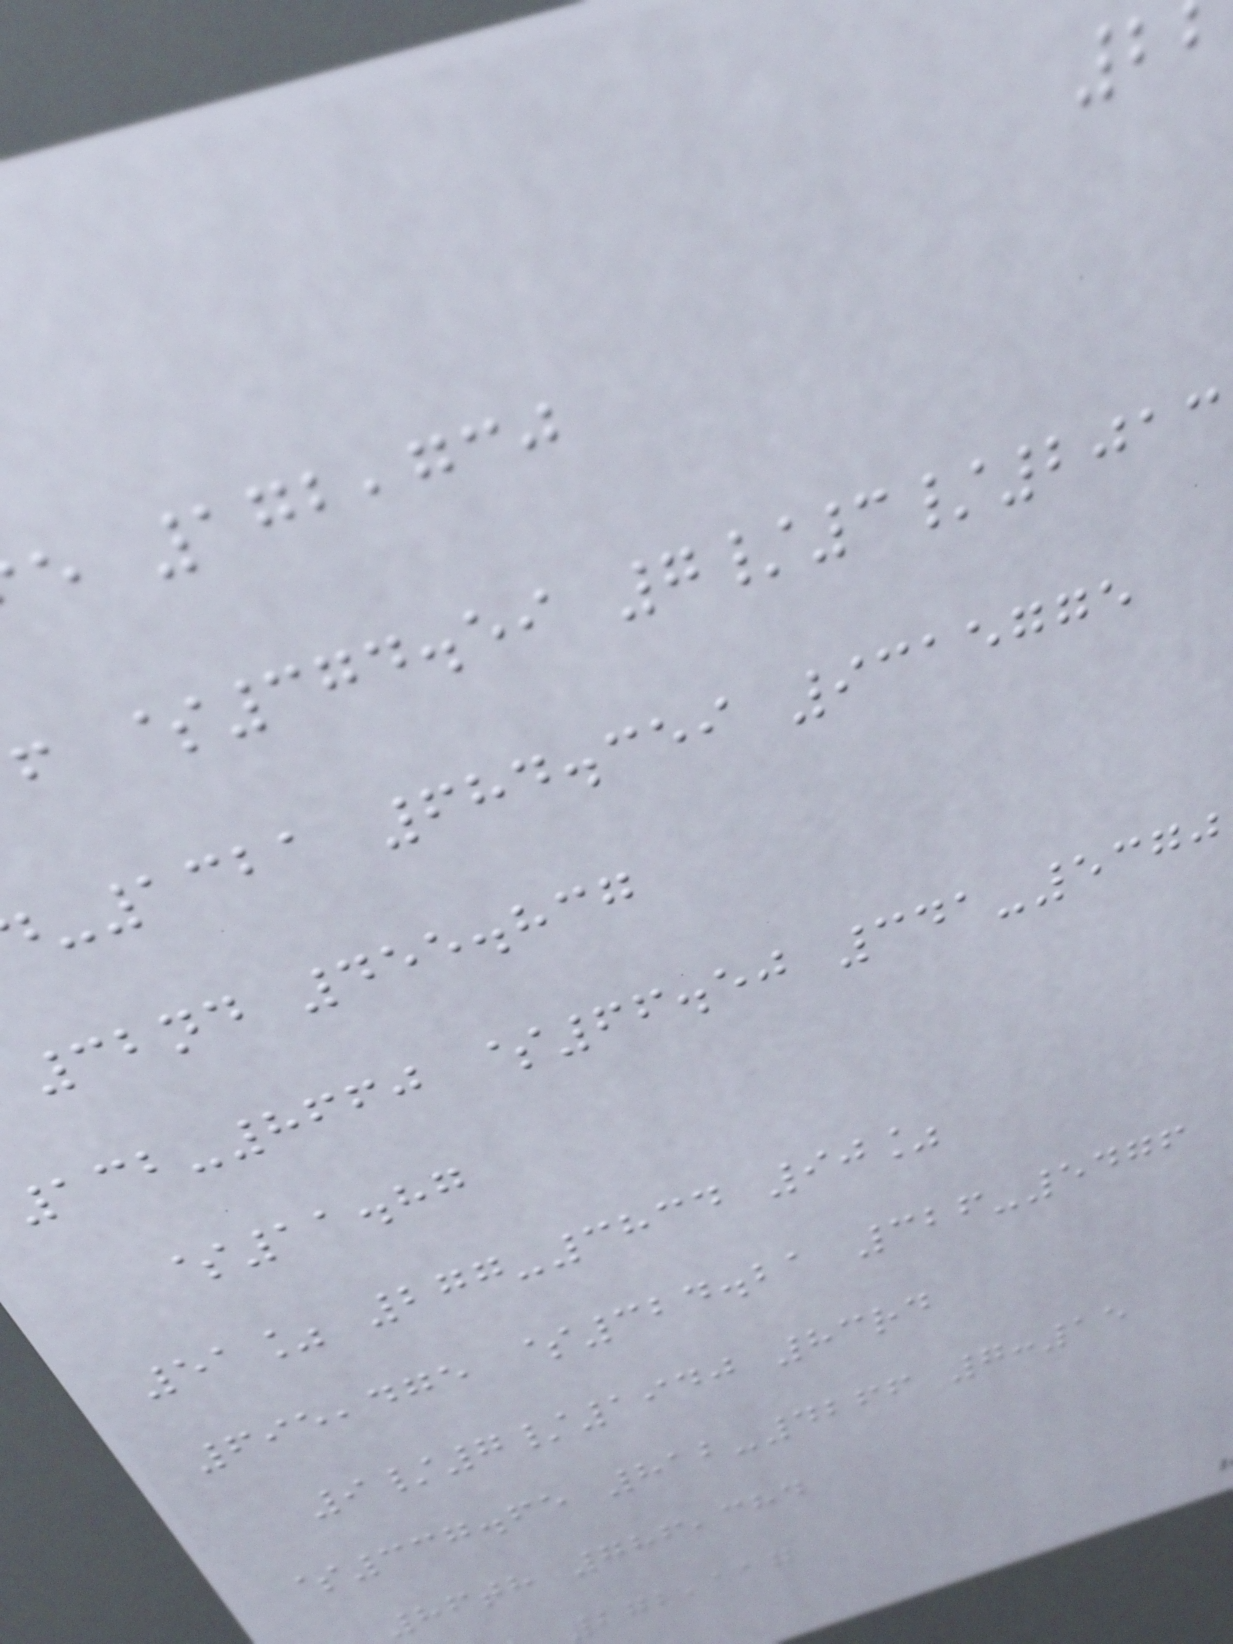e 172,730
f $374.59 7/3/2013
-1321 684.359 9315775
32nd 455.837
132-8660 $66.50 341-5370
$11.87
51% 277-3834 90%
695,475 $324.21 326-5476
9/7/1940 83rd
$337.65 812-4266 7:15
86th 786,384
272,117
